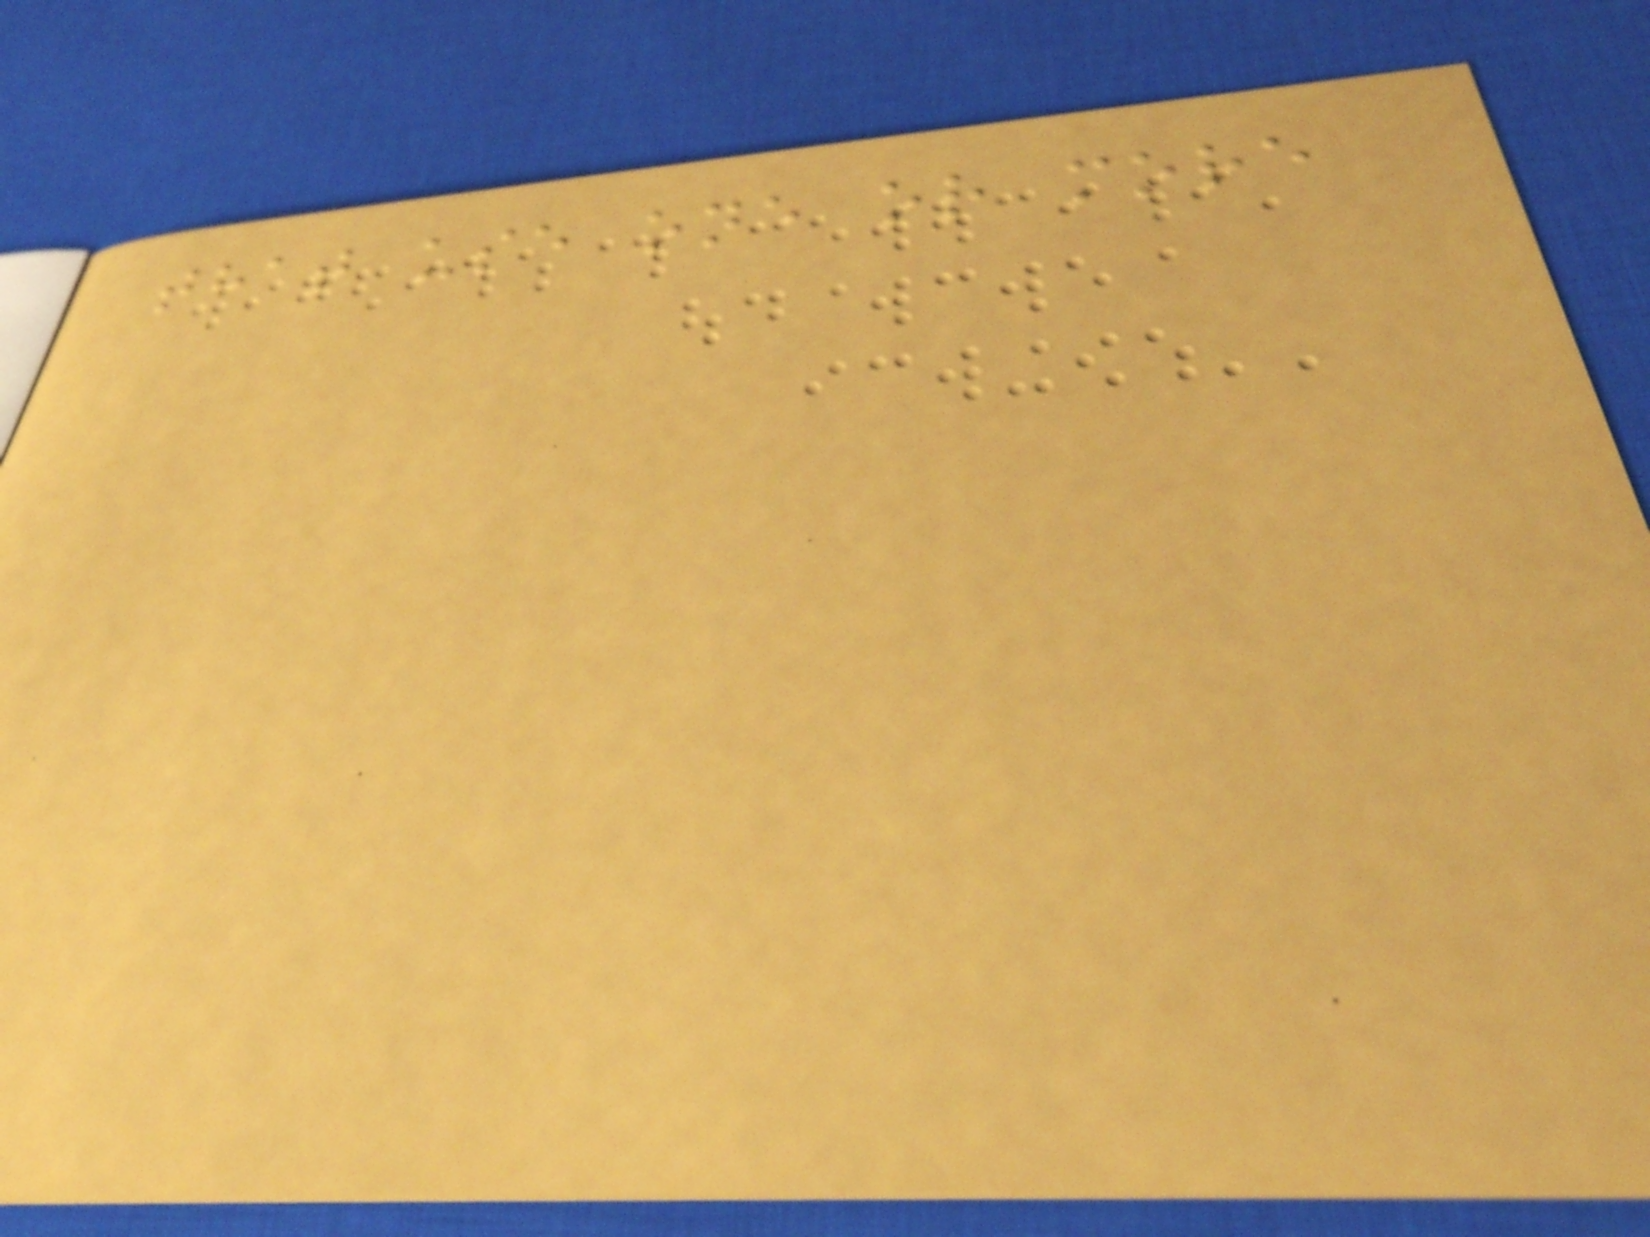that use one or more
